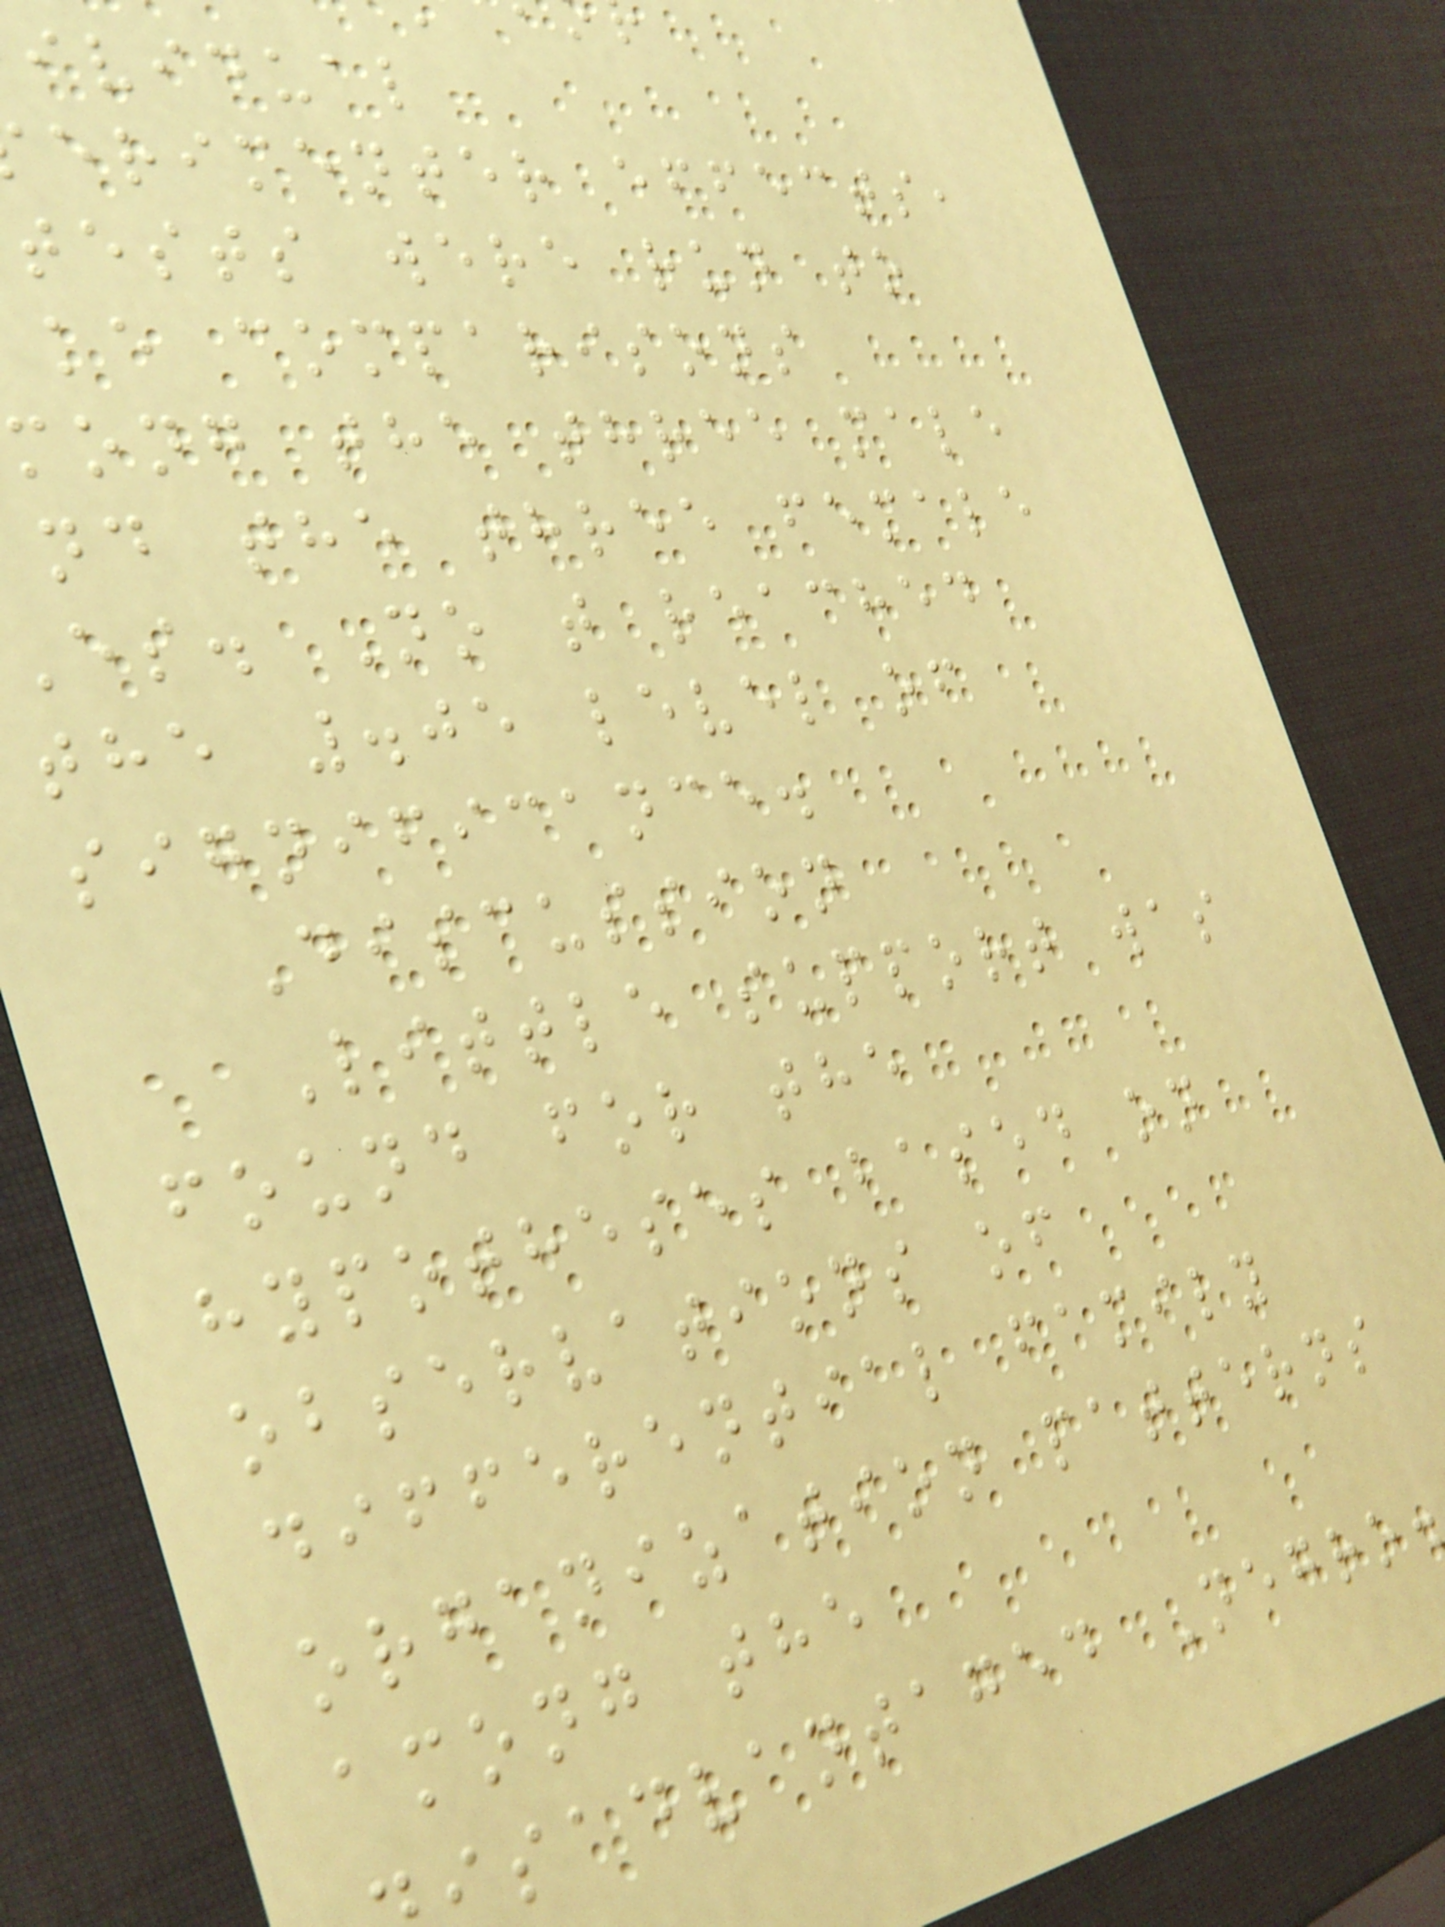ividual
erimenter effects,
tests were run to
ke comparisons
mong the three male
nd the three female
es. No t reached
the .05 level of
significance.
Discussion
Little support was
found for the
hypotheses based on
observations of
differential family
organization patterns
among the
sadvantaged Negro.
